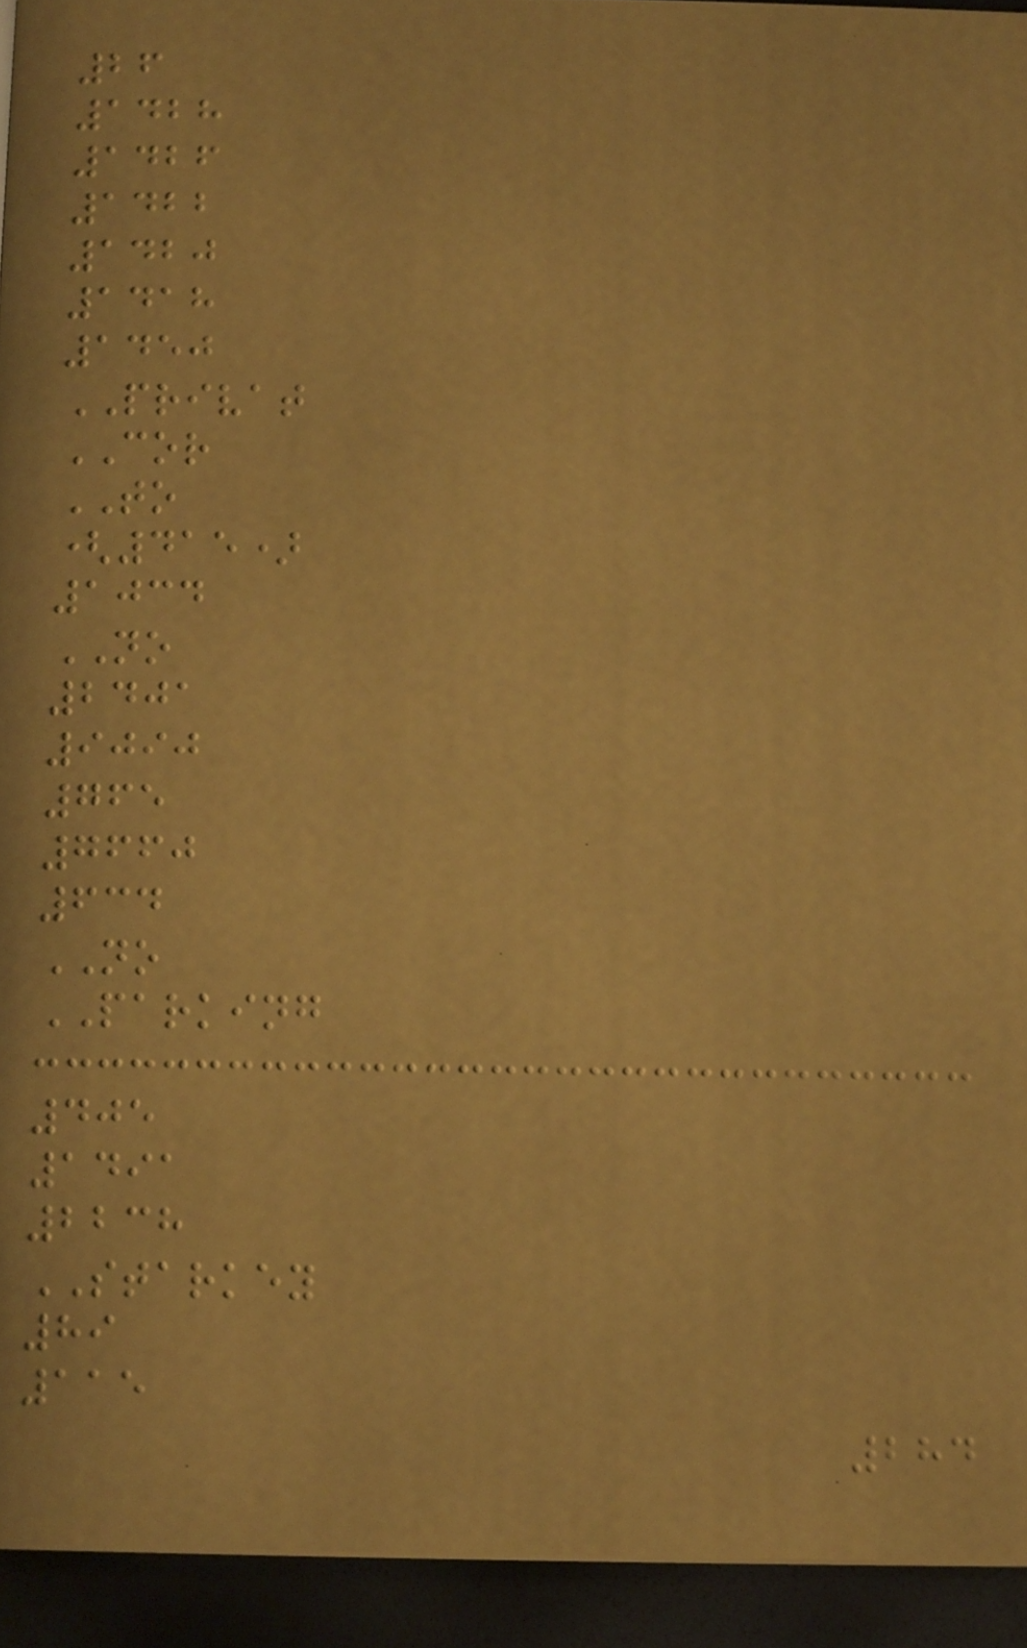26
1428
1426
1422
1420
1418
1450
PRIVAT
COR
TO
(415)
1034
NO
2401
9090
765
7660
634
NO
PARKING
405
1491
2238
STARKEY
89
115
284
